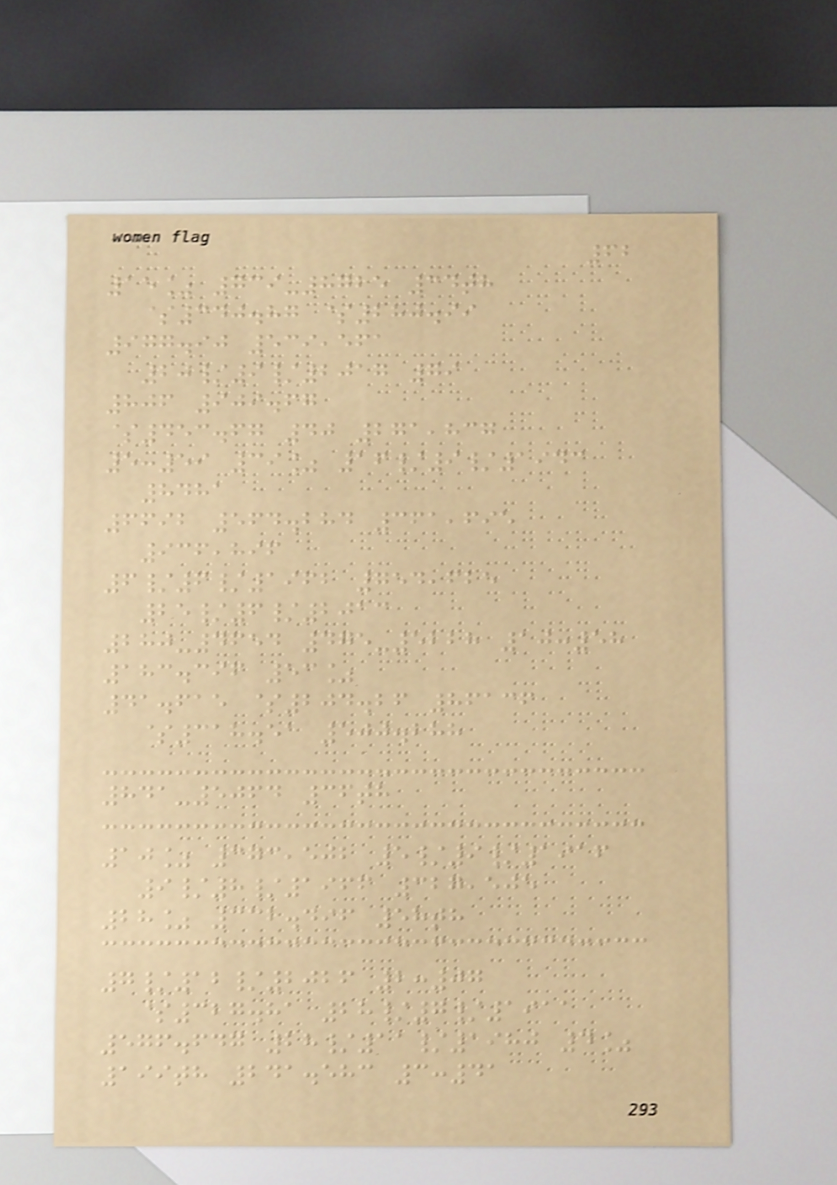62
15% 739-8725 34th
$340.87 $280.99
977.90 539,561
20/9/2017 79
806 909.67
$453.67 40 271,837
5:59 39% 16/9/1943
8481
6692 564.284 361,695
936,896
6/6/1962 754,625
25/6/2013
280-4654 475-5228 10:58
183.396 53%
41.615 $204.26 86136
$318.51 500.288
841-5064 36th
10% 373,502 5/9/1916
9/8/1966 327,505
28% 332.496 58th
7/12/2026 2:07
$327.81 28/7/1911
576.647 28/11/1980 4%
199th 241.583 3:41
